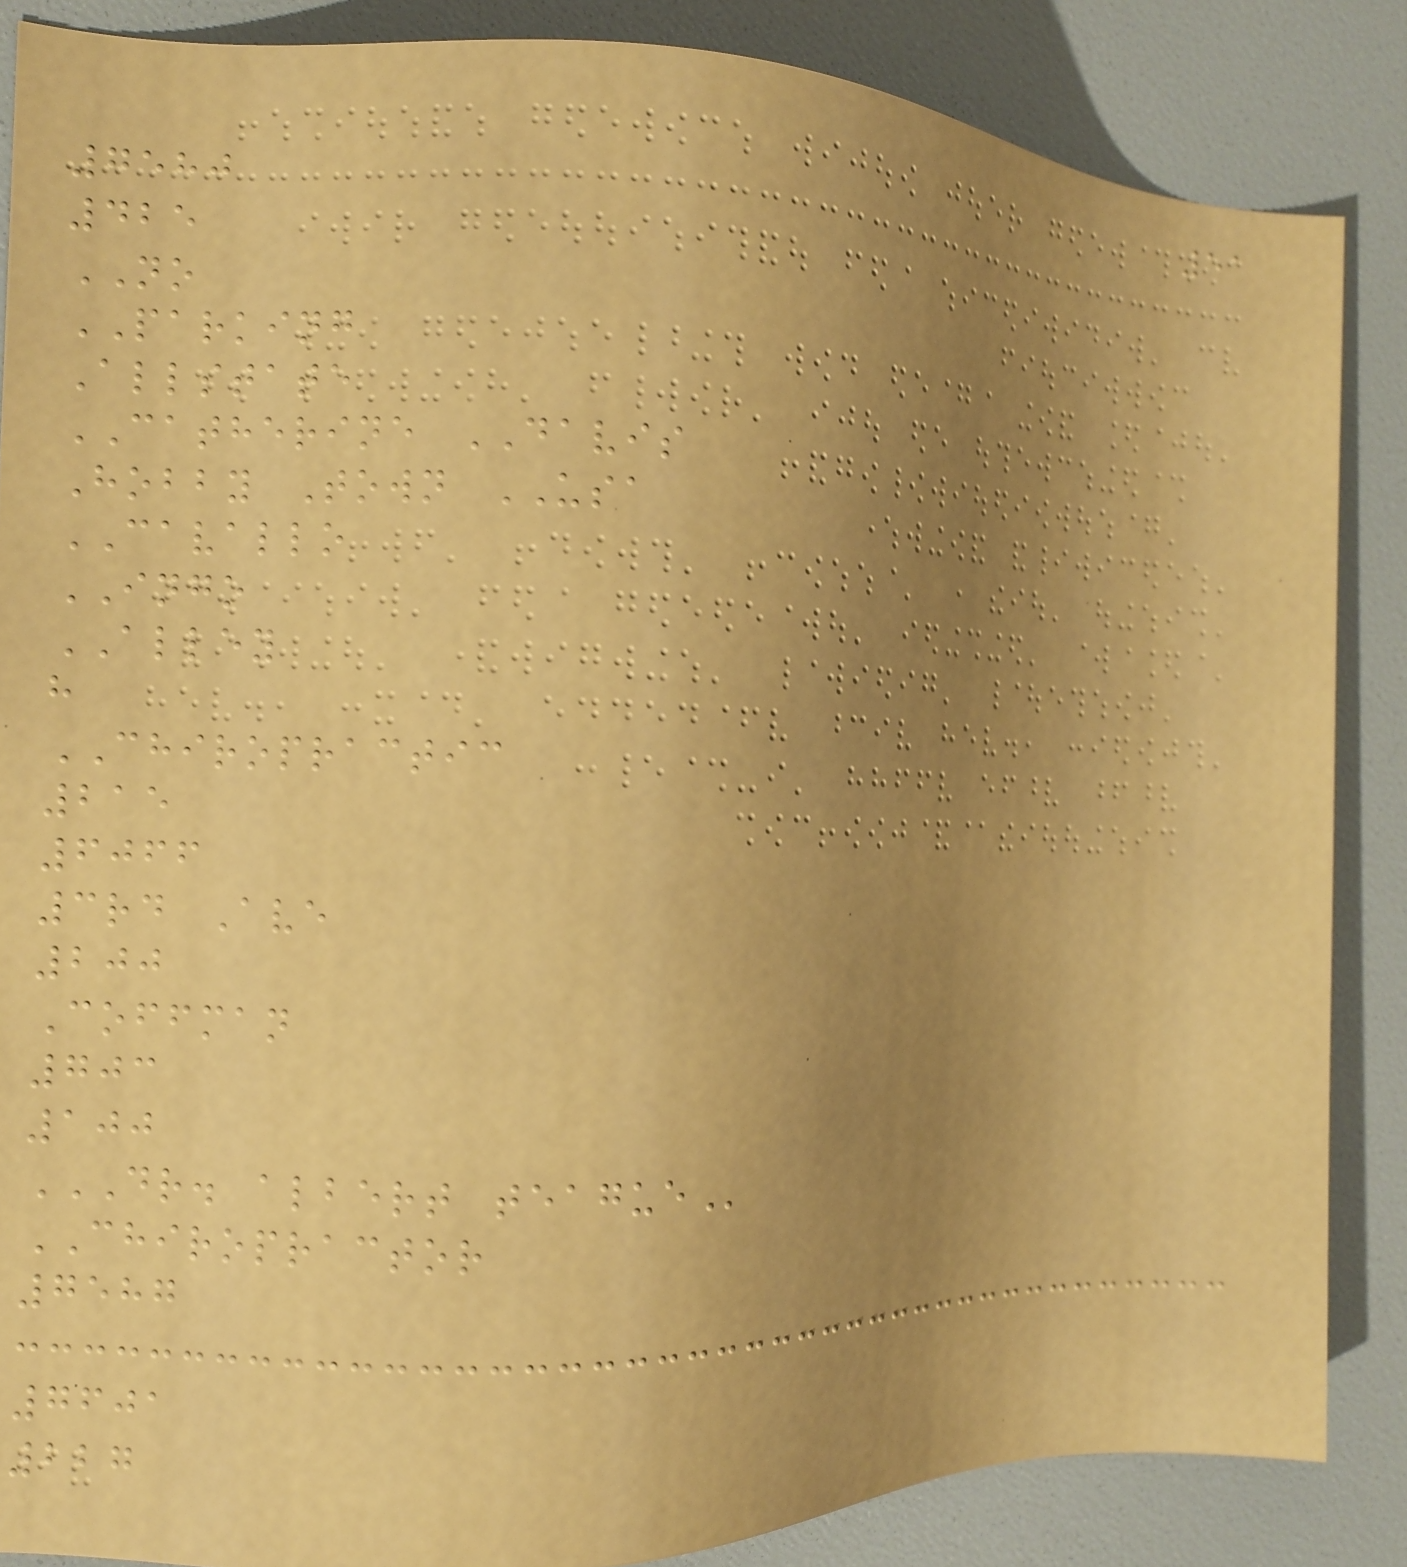51
7580
425
NO
PARKING
Allstate
CATHERINE DAVIS
Hobby Town USA
CAVALLO
INGO
ALLEY
h
CHIROPRACTIC
215
6066
3rd Ave
200
Coffman
703
100
DR. ALBERT TEAGUE
CHIROPRACTOR
7587
7601
227
